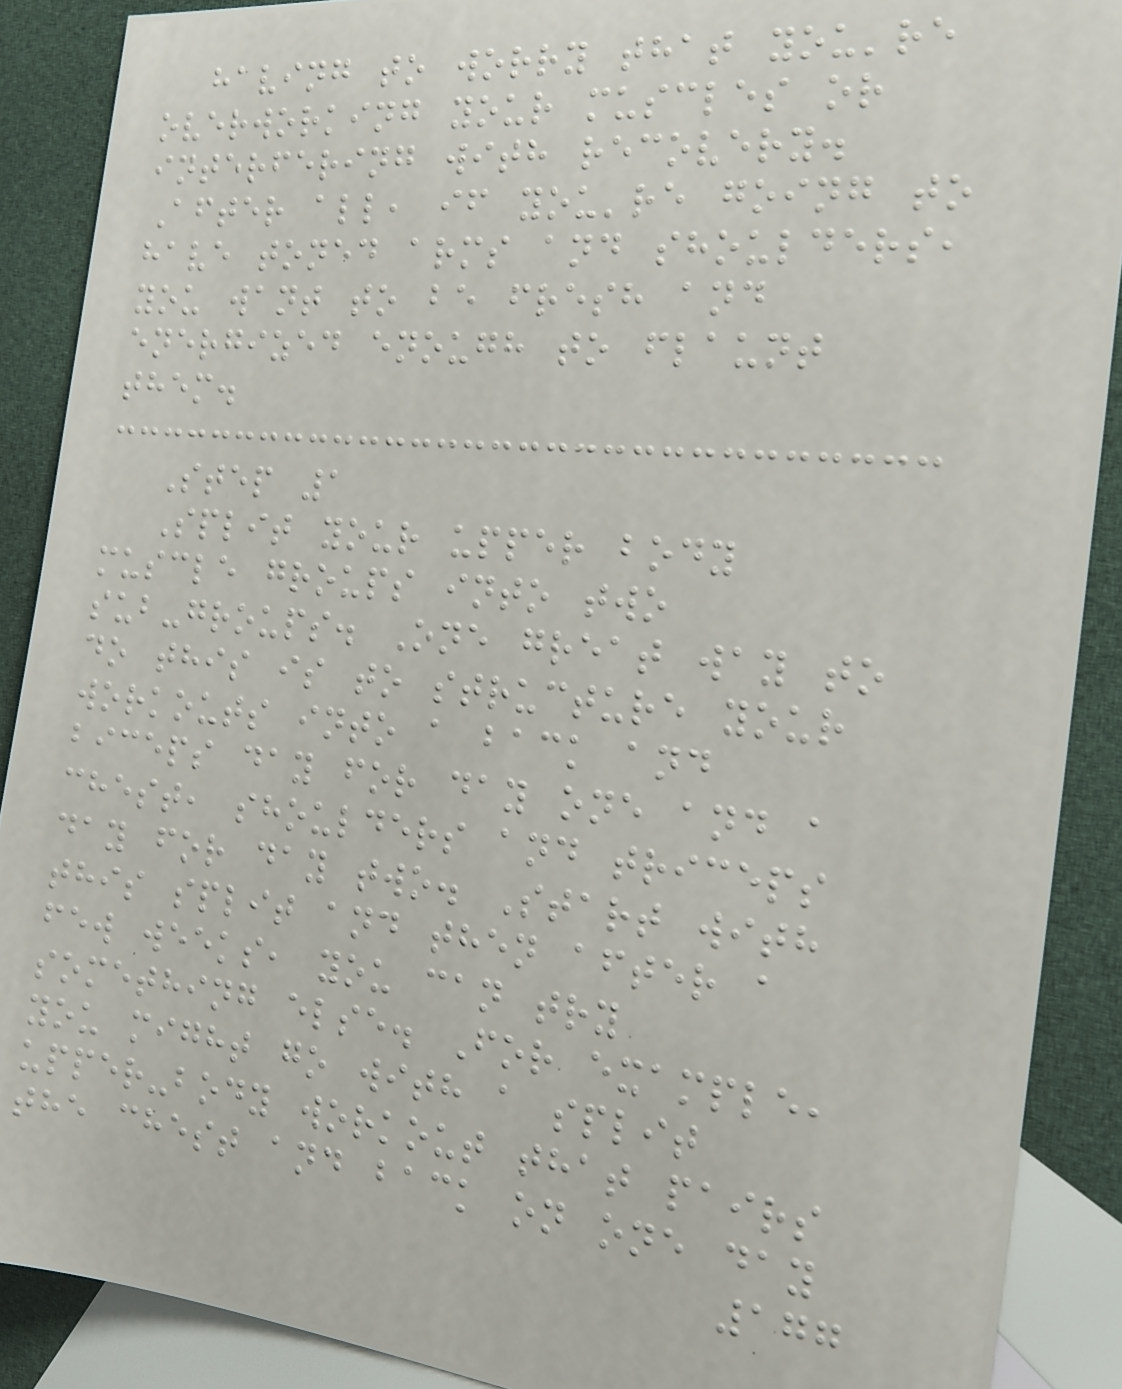having to worry that you're
overworking your muscles or
interfering with recovery.
After all, if you're going to
have toned arms and shoulders,
you want to be fresh and
energized enough to flaunt
them.
Step 1
Split your upper body
muscle groups into two
sub-groups. One great way to
do this is to structure your
workouts into a back and
biceps day for day one and a
chest, shoulders and triceps
day for day two. Start with
this split and then after a
few weeks, you can try
something else. For example,
you might go with a split
upper-body workout that pairs
the chest and back on one day
177
